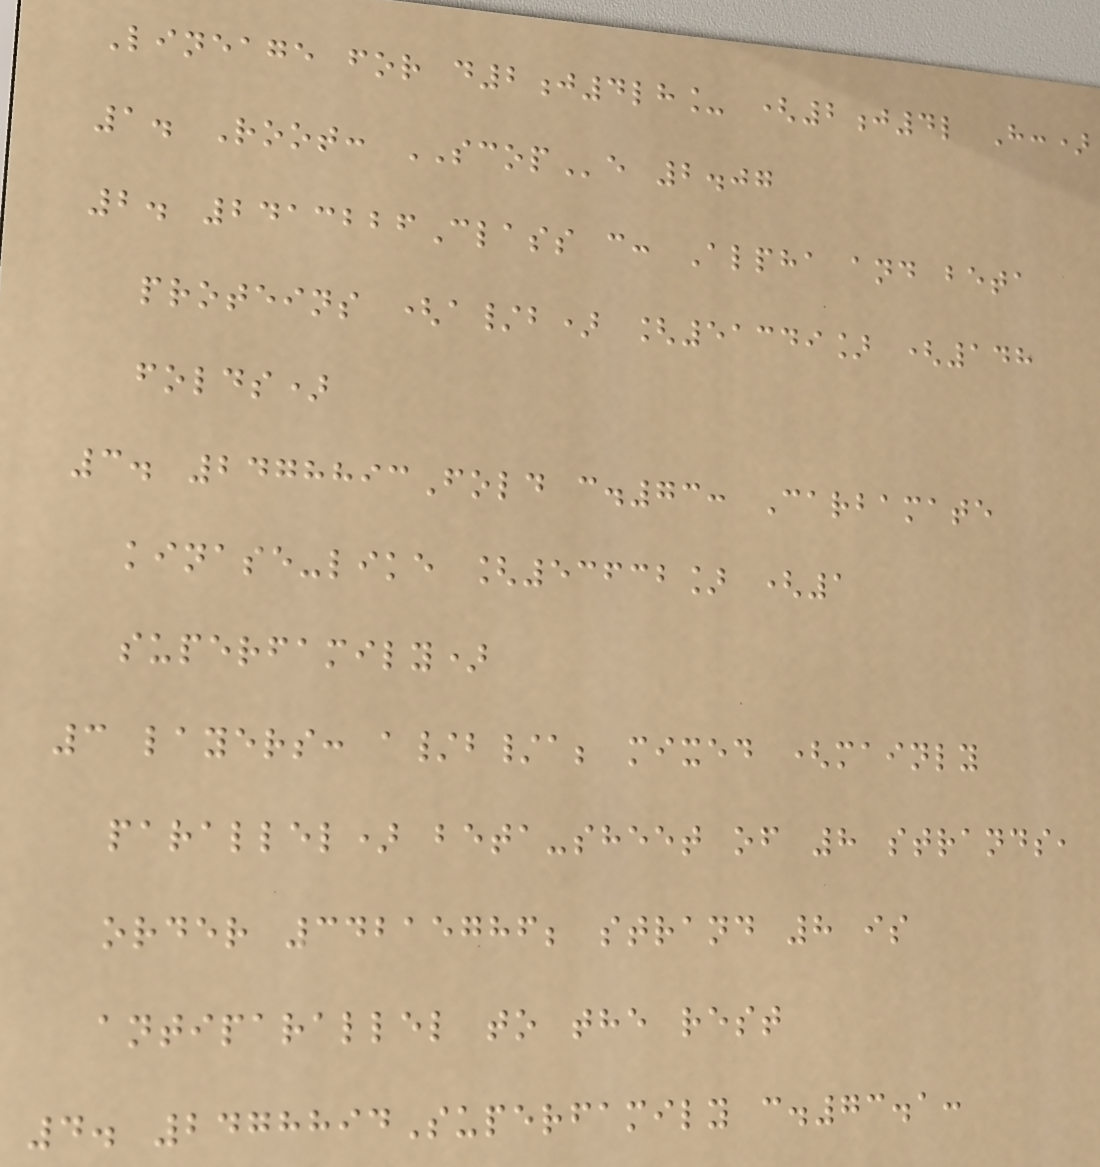Lineage for d2j4lh_ (2j4l H:)
1. Root: SCOPe 2.07
2. 2413226Class c: Alpha and beta
proteins (a/b) [51349] (148
folds)
3. 2478893Fold c.73: Carbamate
kinase-like [53632] (1
superfamily)
3 layers: a/b/a; mixed (mainly
parallel) beta-sheet of 8 strands,
order 34215786; strand 8 is
antiparallel to the rest
4. 2478894Superfamily c.73.1:
